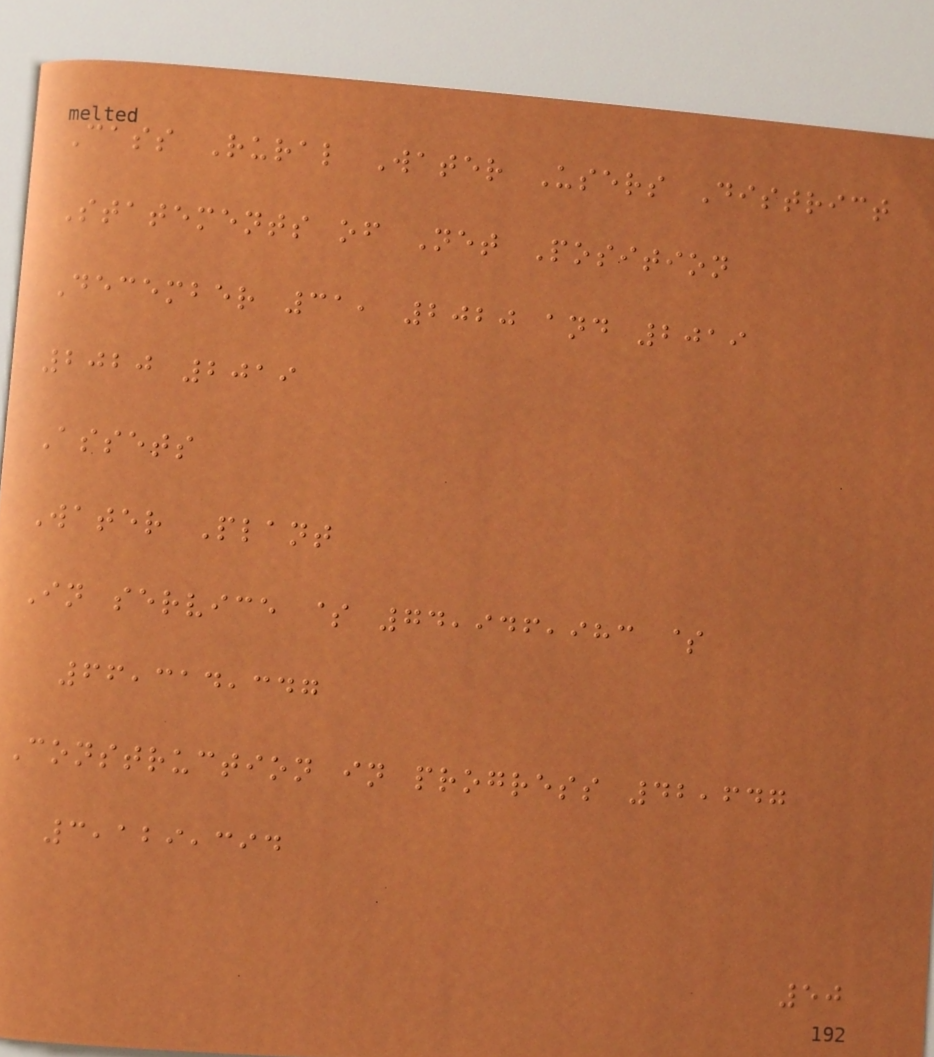Cass Rural Water Users District
Statements of Net Position
December 31, 2020 and 2019
2020 2019
Assets
Water Plant
In service $ 74,946,983 $
66,314,347
Construction in progress 42,647
3,129,394
50
